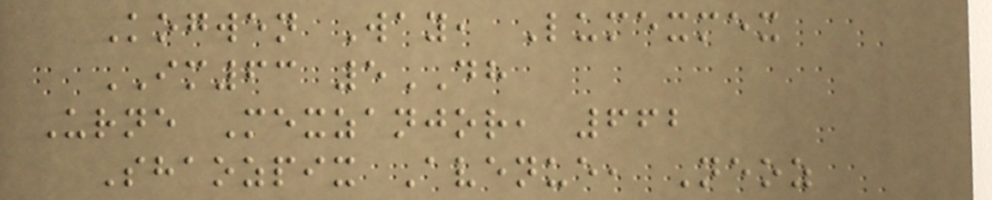Kogwen Way, Lumexmex
IM63 5DH
Urne Mexzanjor, 662
Shaozpix Avenue, Neoz
